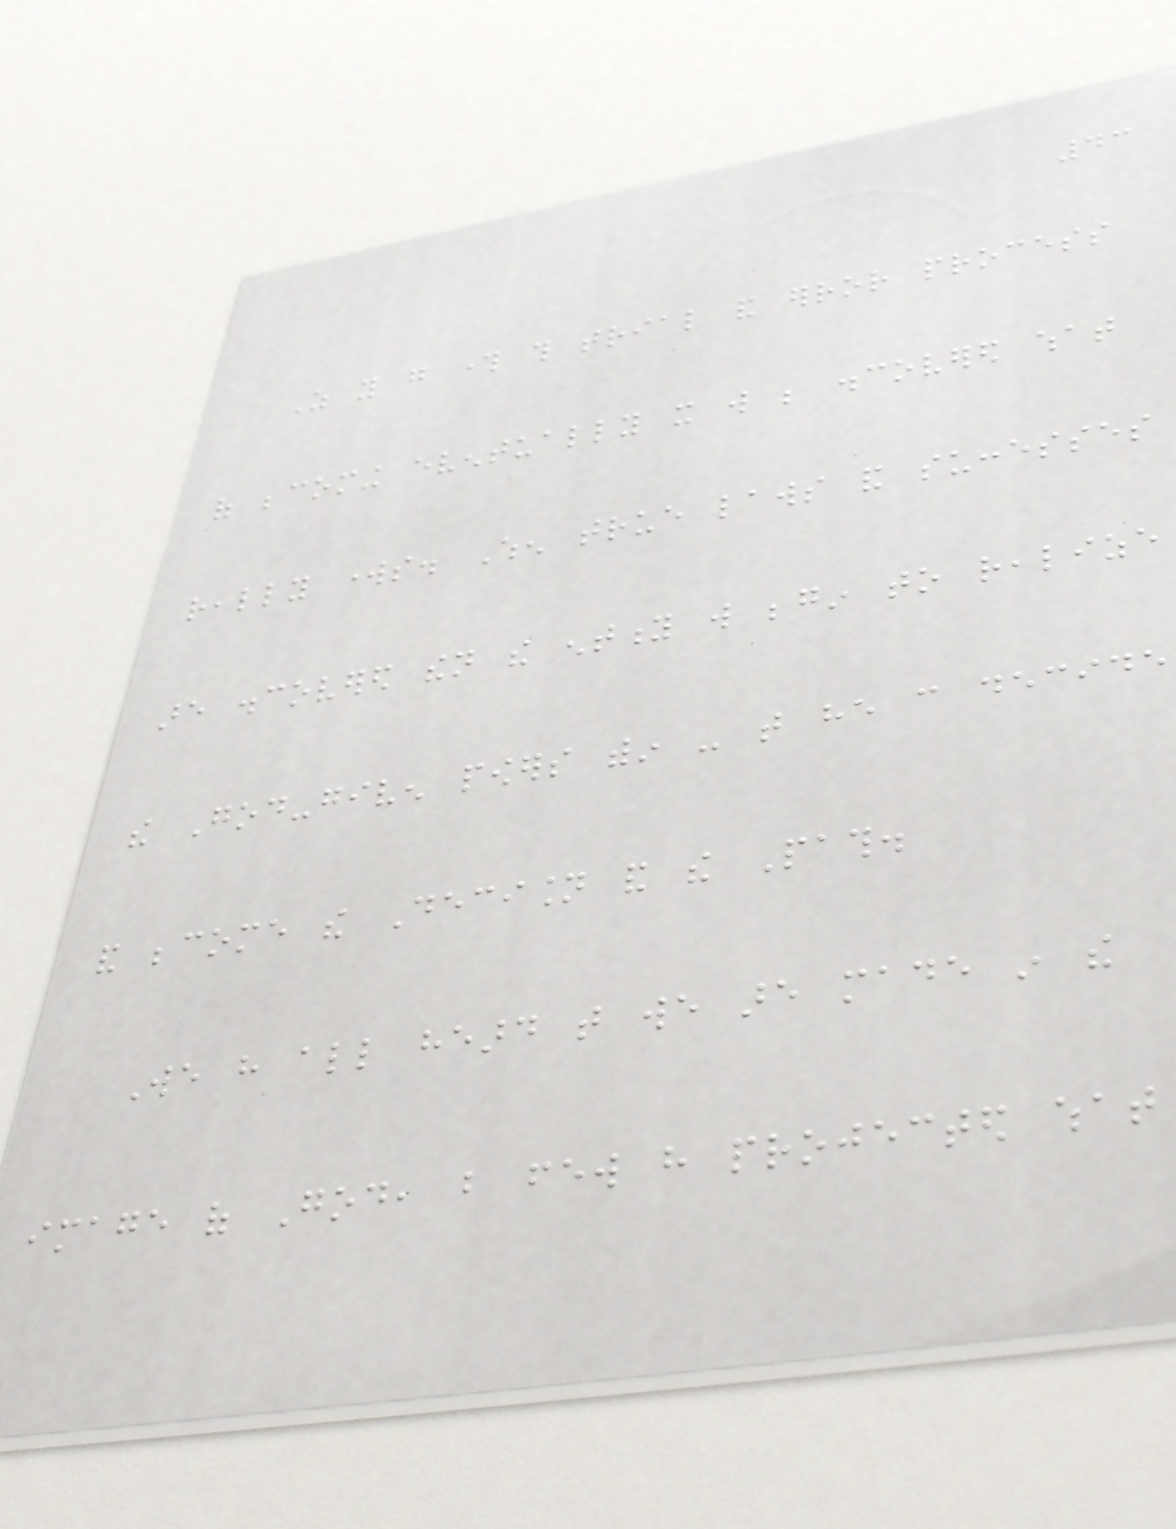43
As you go through this trial and error process
of becoming eventually it will be discovered what
really works. When true laws and successes
are discovered then the entity will begin to realize
the God-given powers within - that he can decide
and become the Decision and the Path.
We have all heard that we are made in the
image of God, but few have projected what
